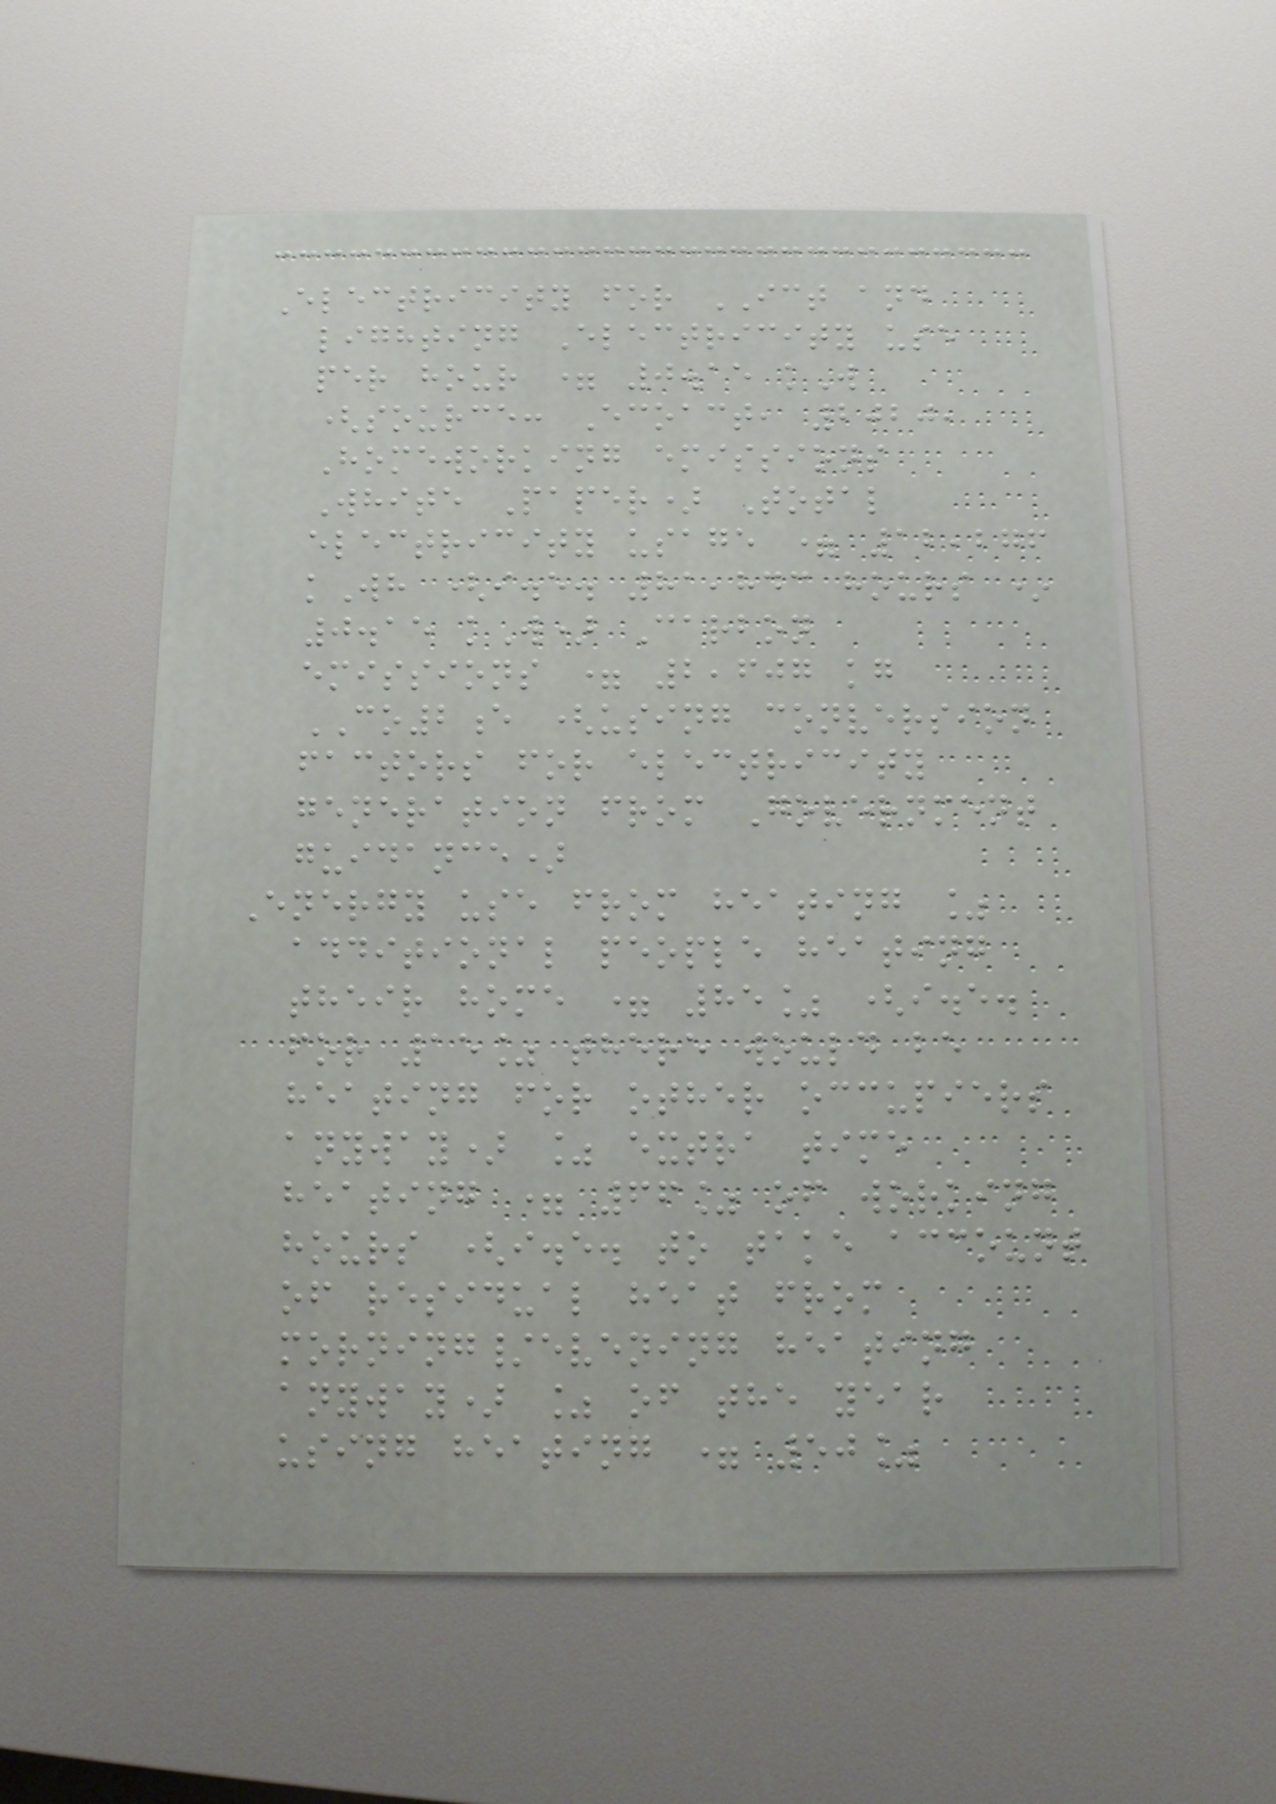Electricity for ICT and
lighting Electricity use
per hour = 0.15 kW
(source: Ecoact, 2020,
Homeworking emissions
White Paper) Total
electricity usage = 12,276
kWh (i.e. 81,843 hours *
0.15 kW) Carbon
emissions = 2,607 kg
CO2e (using conversion
factors for electricity
generation from Government
guidance)
Energy use from heating %
additional people heating
their home = 85% (i.e.
for 15% there would be
heating for other occupiers
anyway) % extra time
heating = 66% of working
hours (i.e. to take account
of residual heat from
morning/evening heating
anyway) % of the year
using heating = 50%
